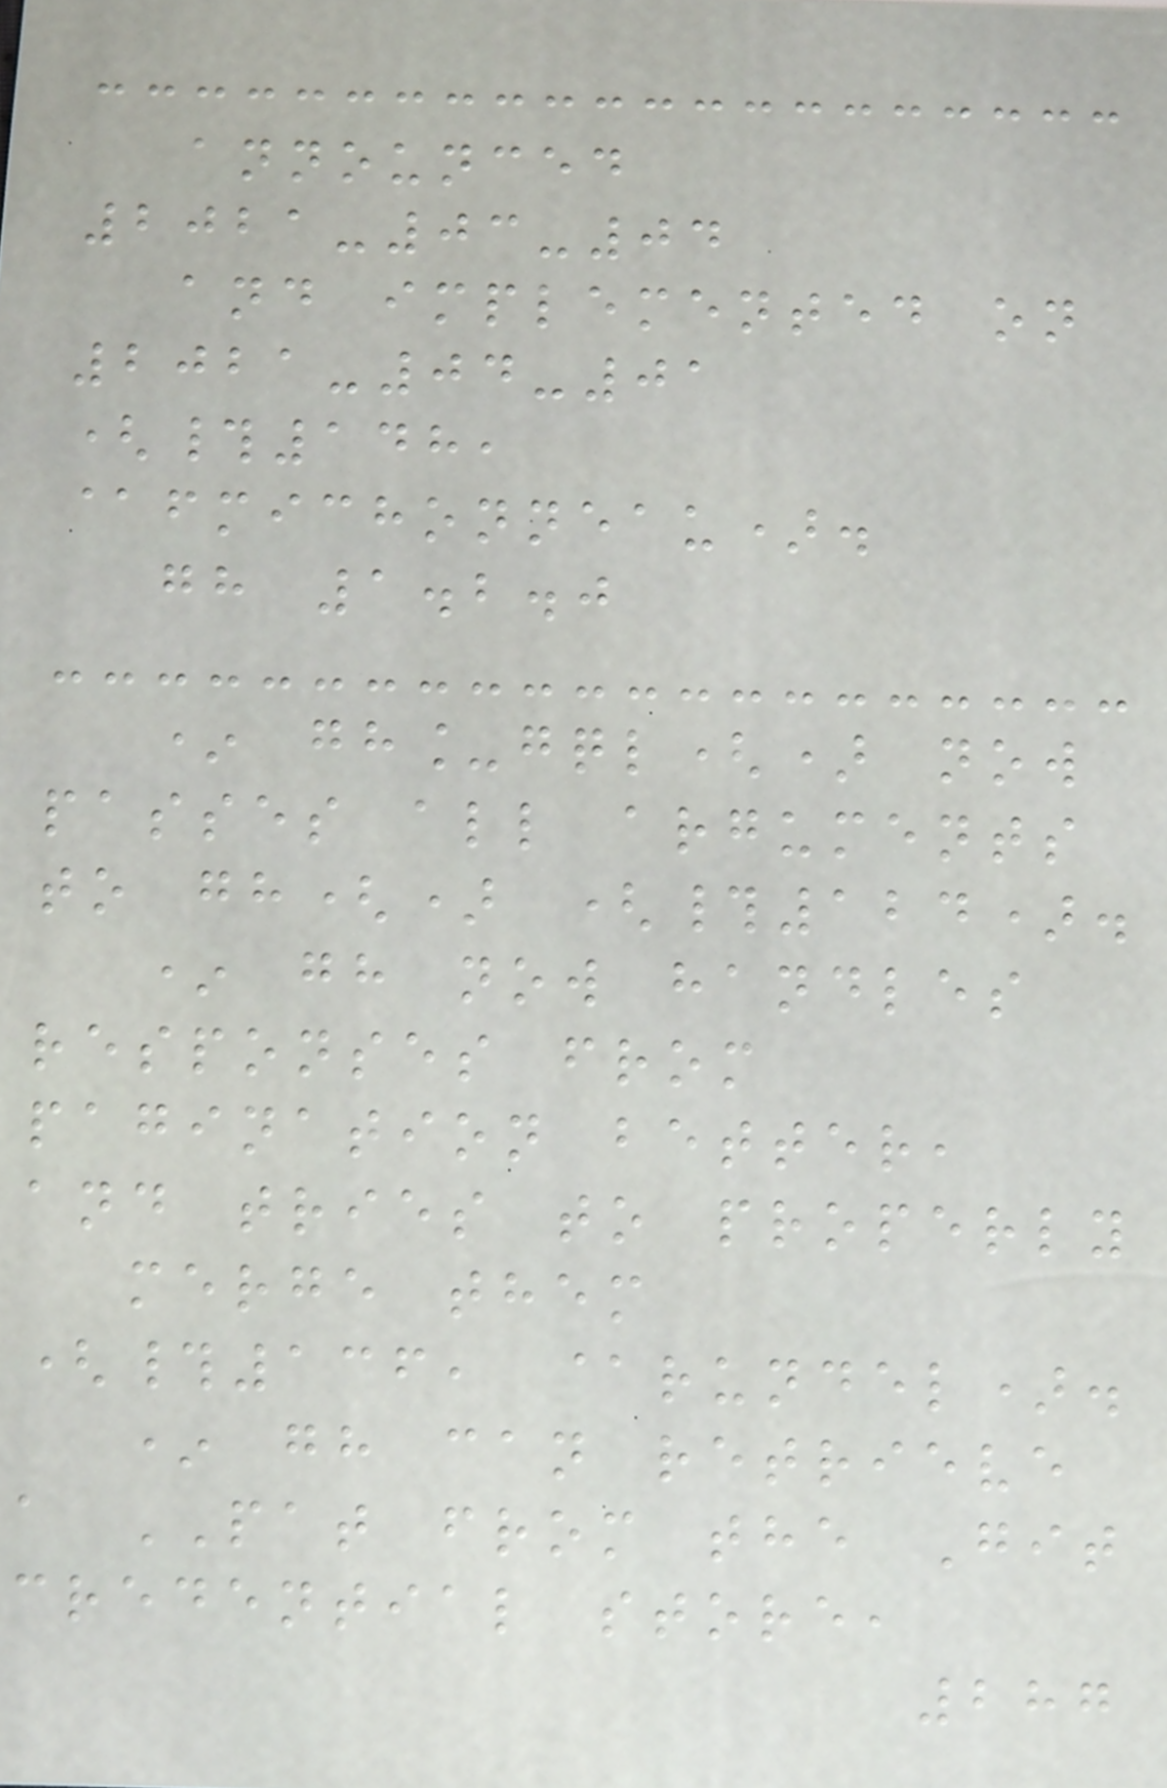announced
2021-03-04
and implemented on
2021-04-01
(#148,
@fmichonneau).
gh 1.2.0
* gh_gql() now
passes all arguments
to gh() (#124).
* gh now handles
responses from
pagination better,
and tries to properly
merge them
(#136, @rundel).
* gh can retrieve
a PAT from the Git
credential store,
287
